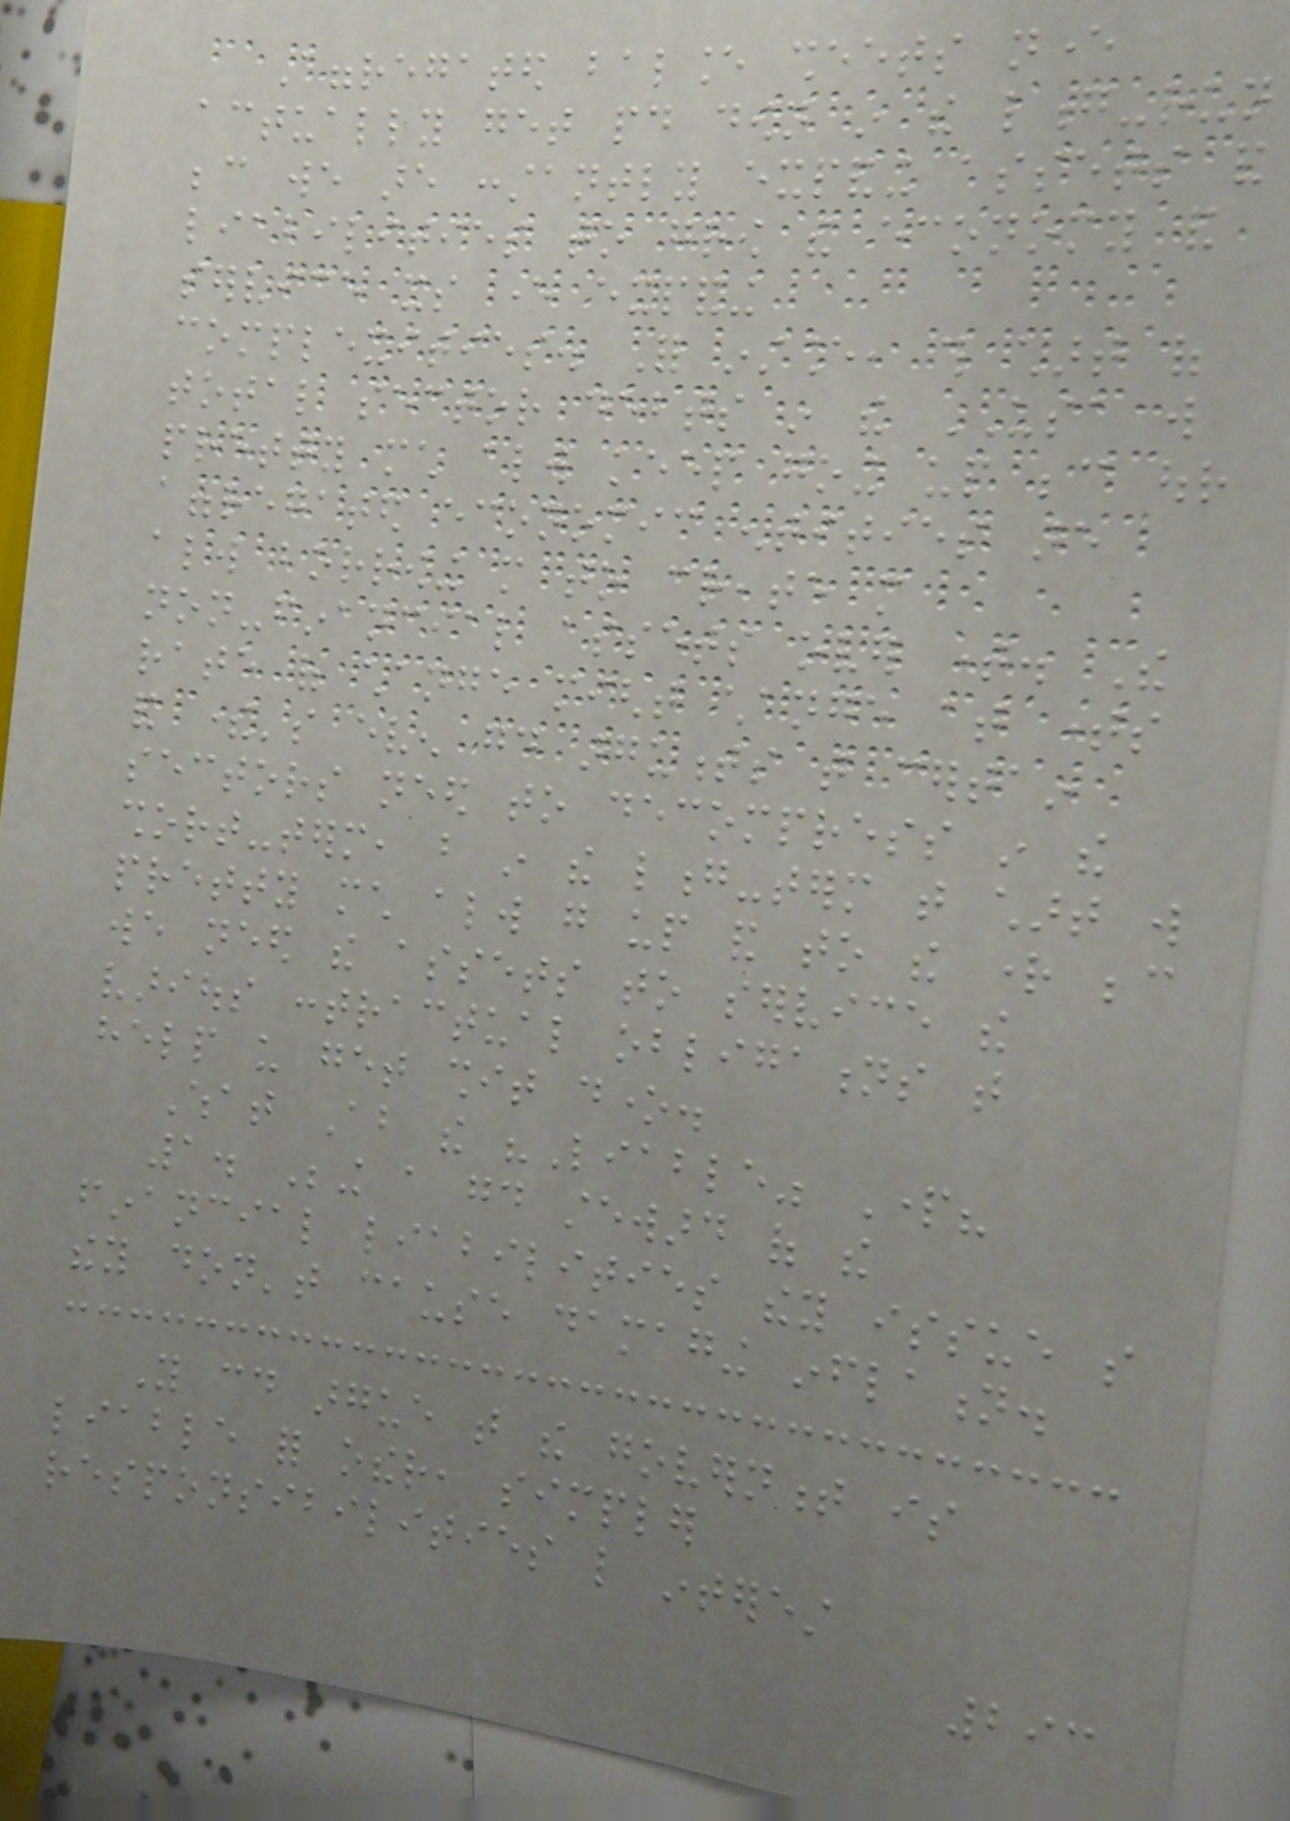Aggregated balance sheets never
actually get paid down in the long-run
because we are constantly expanding assets and
liabilities to grow the economy and
service its ever expanding
complexities. For instance, this chart of
total sector debts in the USA will
pretty much always keep going up because our
aggregated economic entities are
always borrowing more to create more
non-financial assets over time. The
rate of change might change at times
and there's even good arguments that certain
sectors need to decompress in the
short-term, but in the long-term that chart will
pretty much always go up and to the right because
we need the assets to service the
various contractual obligations that
help us get shit done.
What About the "Liable" Part?
1. Being a good steward of the
financial liabilities they issue so
they don't cause damaging inflation.
You could argue that the government is
liable for other, simpler
responsibilities like interest
293
